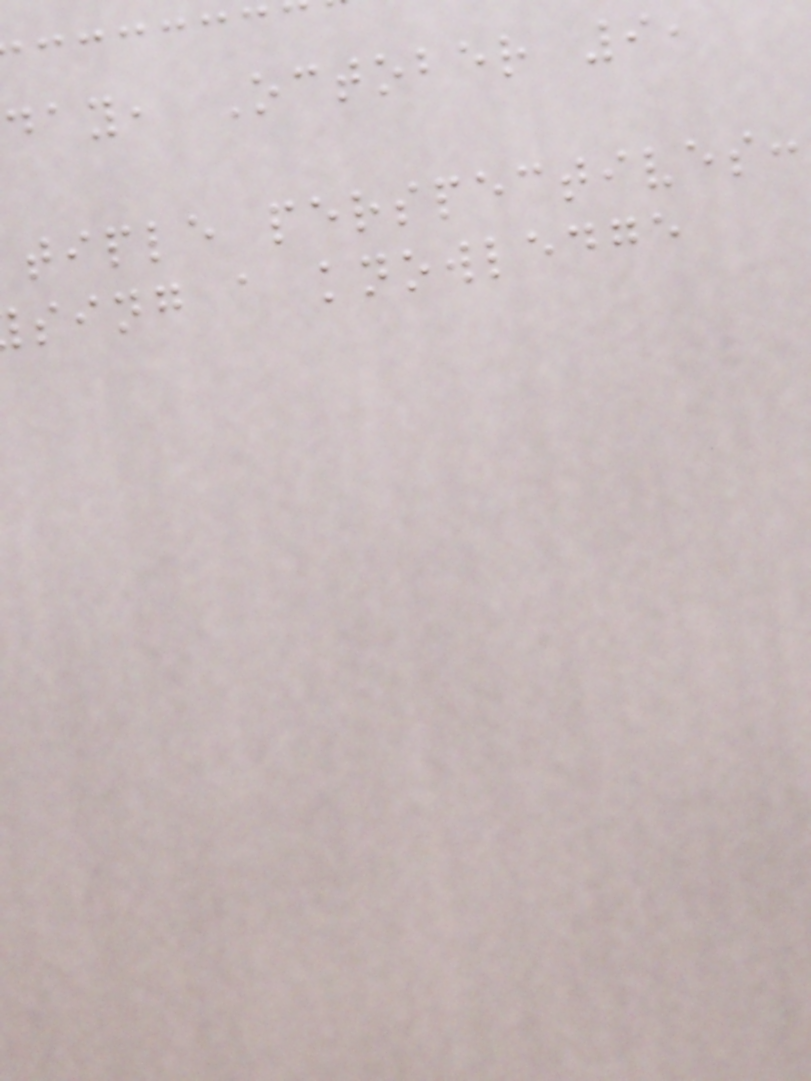day, October 9,
tiple perspectives:
sing a knowledge
